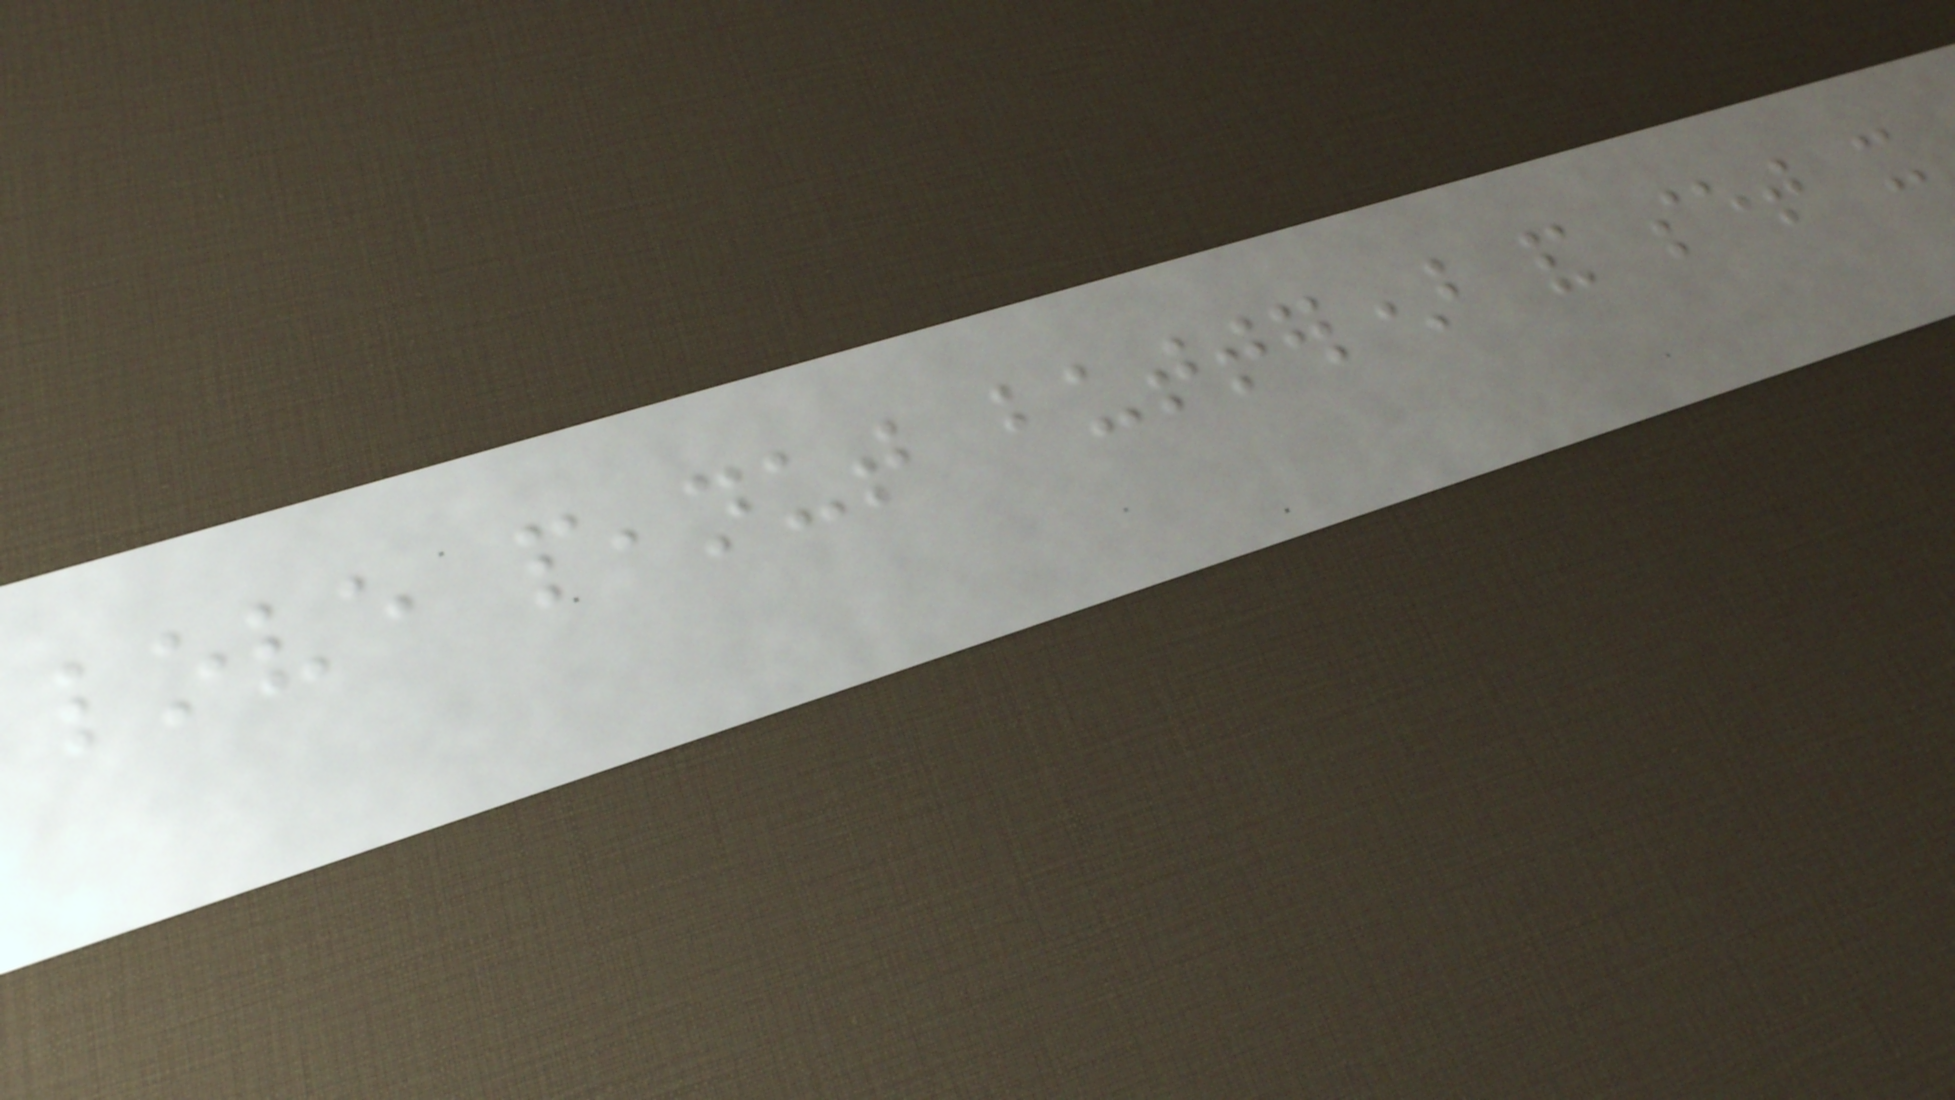love peanut butter) and set it
